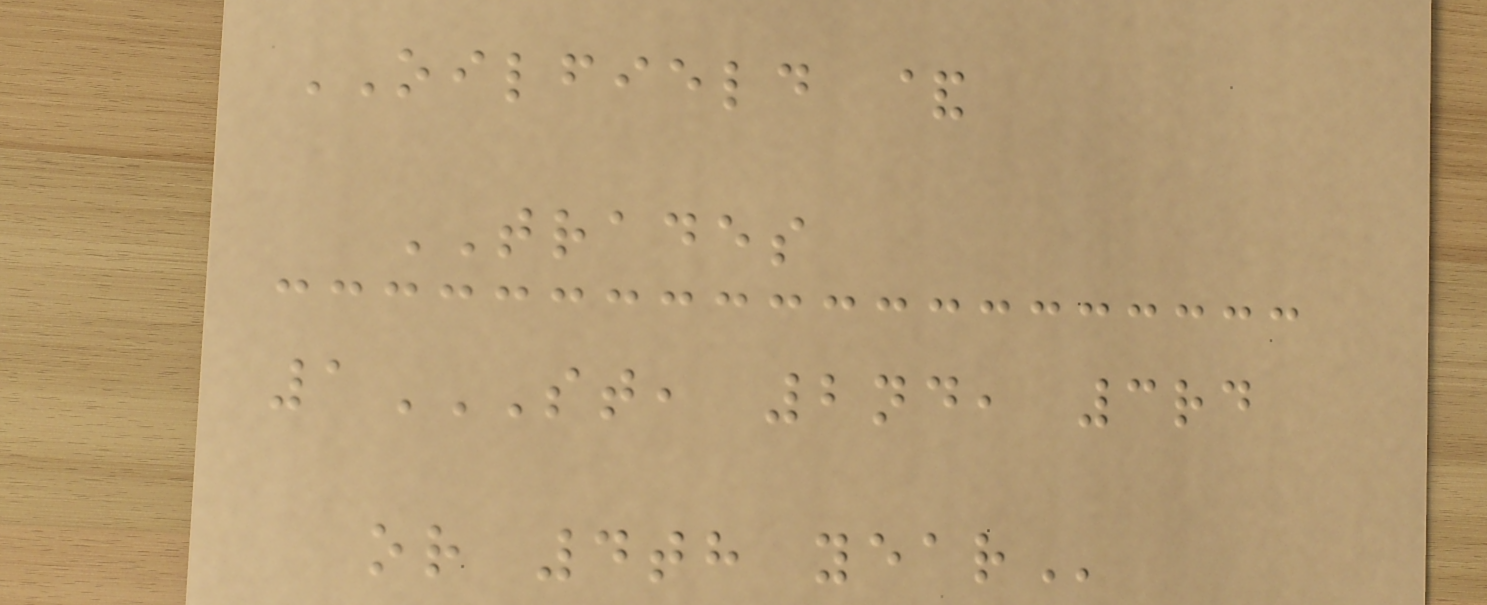OILFIELD &
TRADES
1ST, 2ND, 3RD
OR 4TH YEAR
